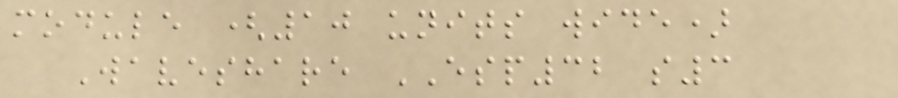module (10 units wide)
Waveshare ESP32 s3
